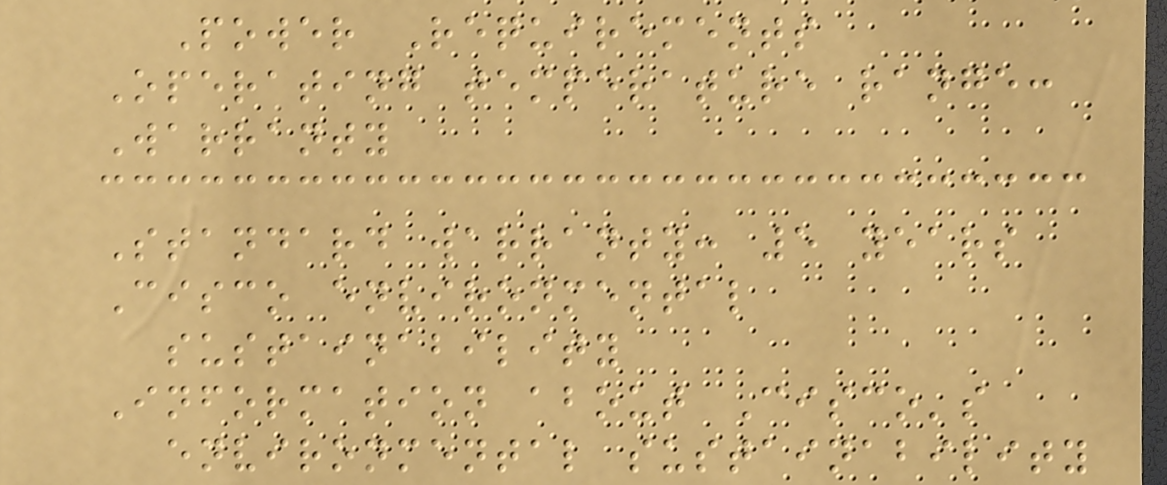Power Requirements
Operating temperature range:
Warranty
Standard warranty: 5 years
Cisco environmental
sustainability
Information about Cisco's
environmental sustainability
